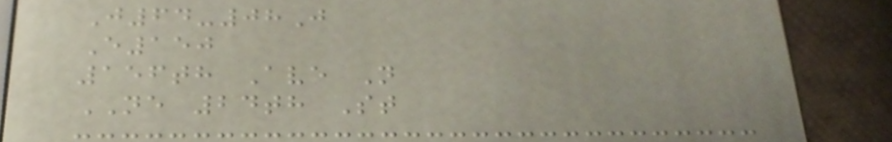J64-08J
E150
156th Ave N
NE 24th St
